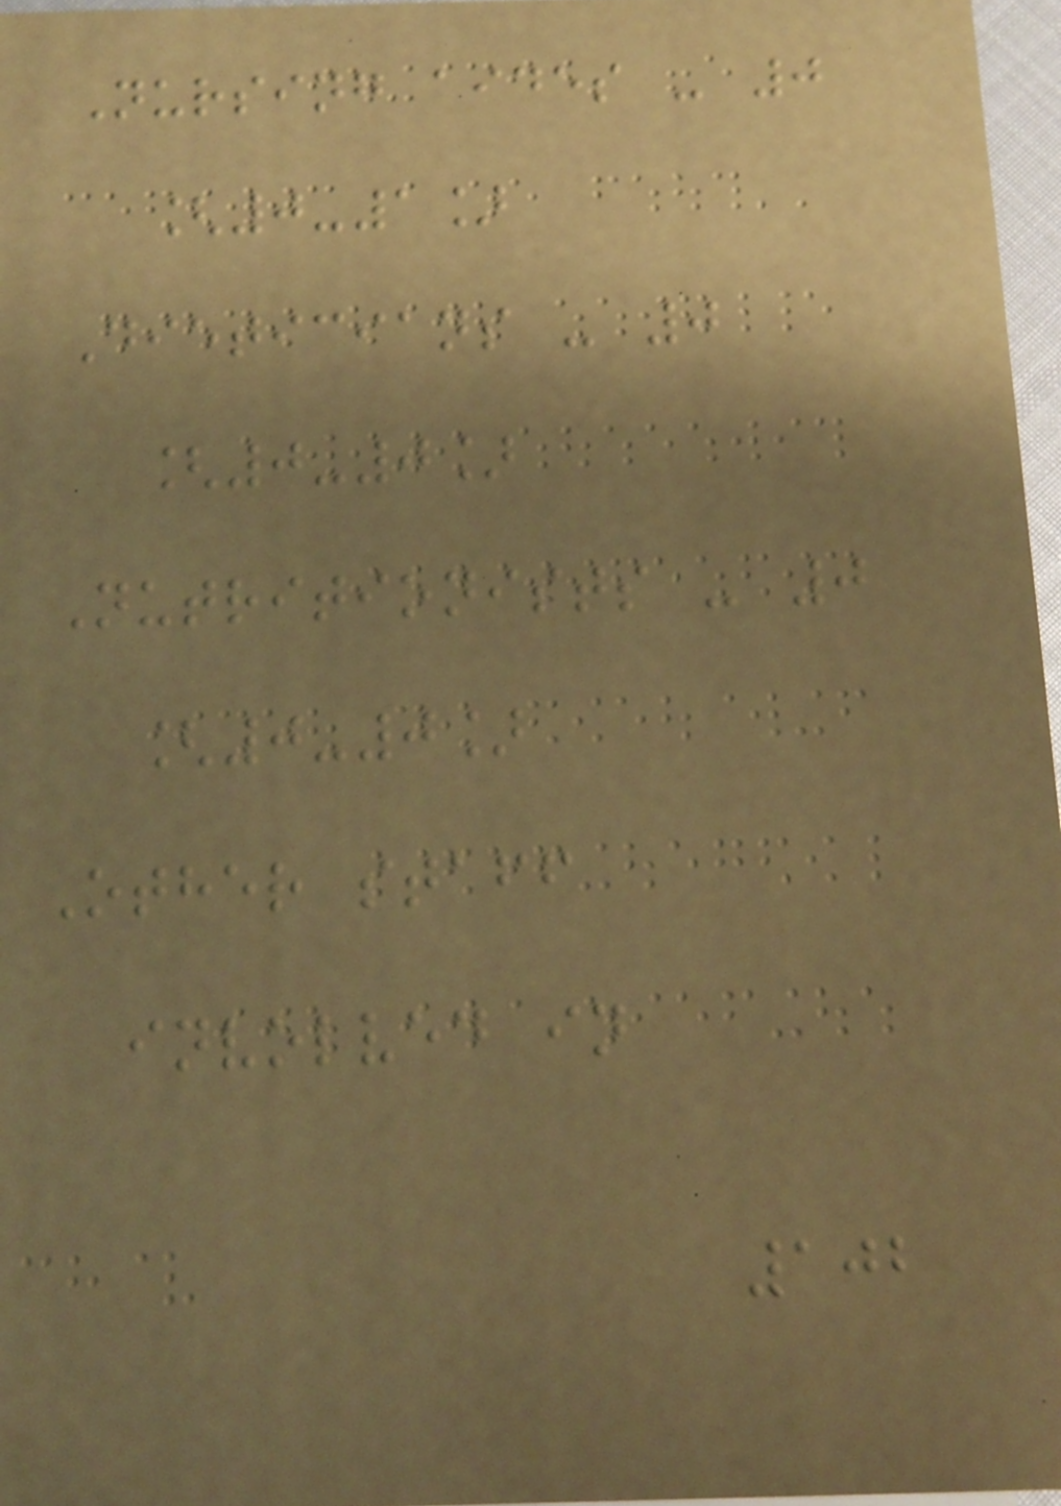Nursing aides - 0
[0-1]
Dieticians - 0
[0-0]
Nutritionists - 0
[0-0]
Other staff
involved in
102
